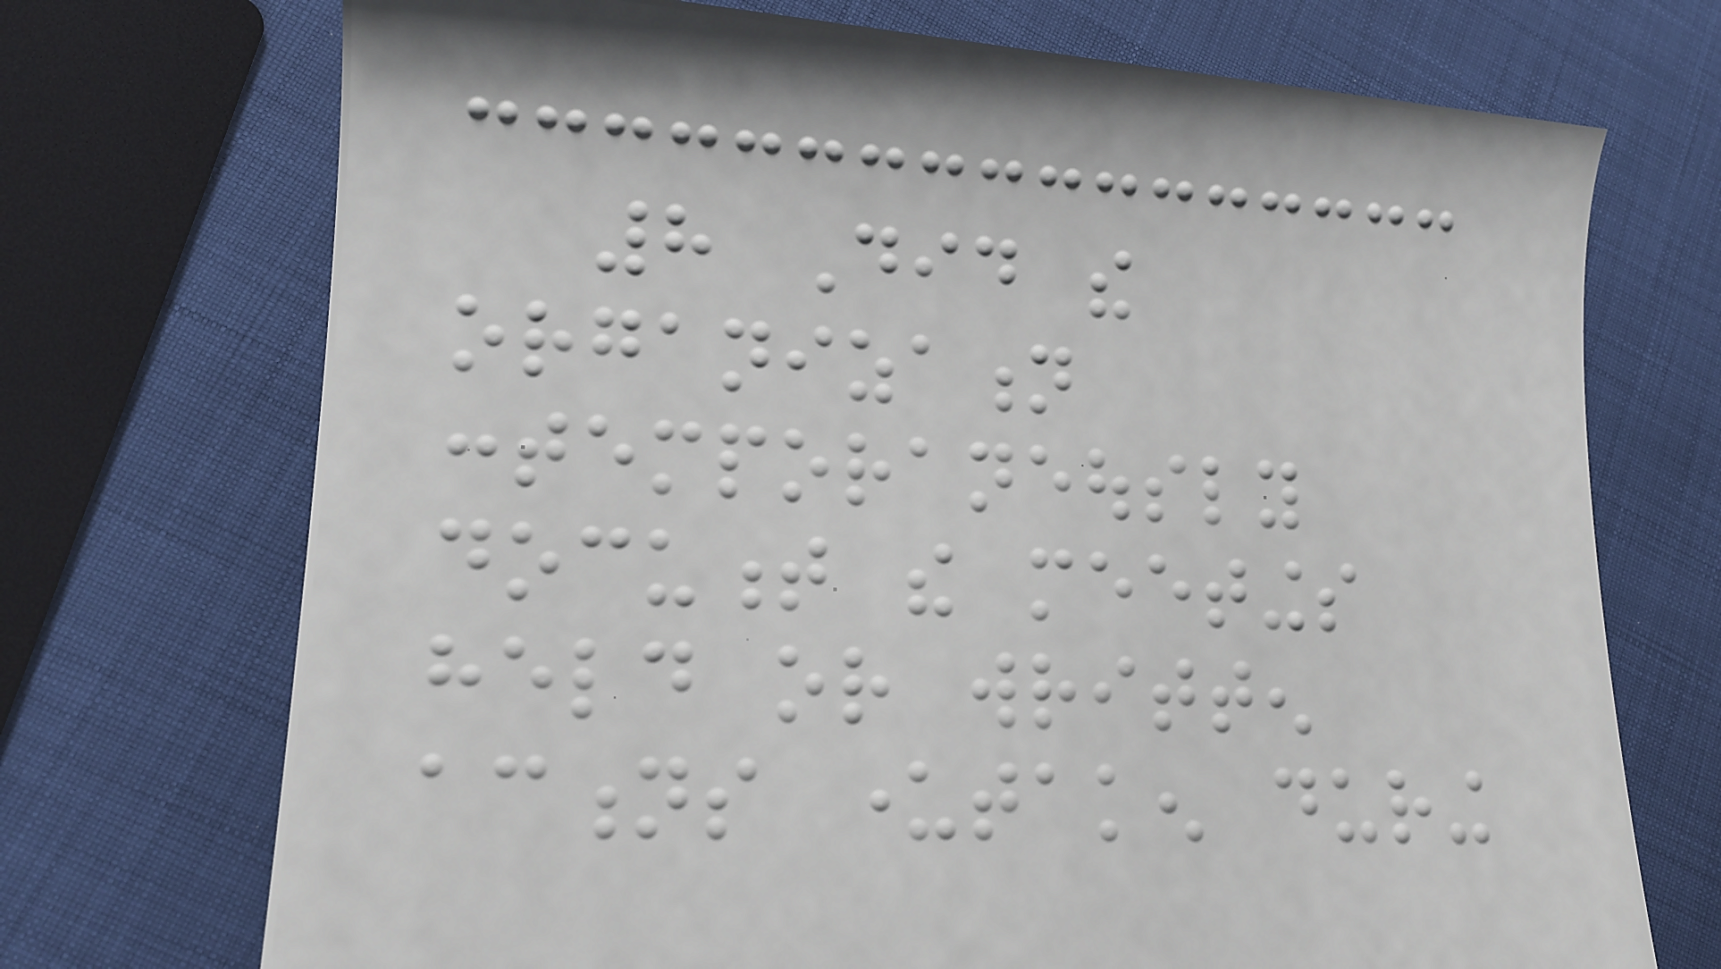8 Did the
organization
contemporaneously
document the meetings
held or written
actions undertaken during
